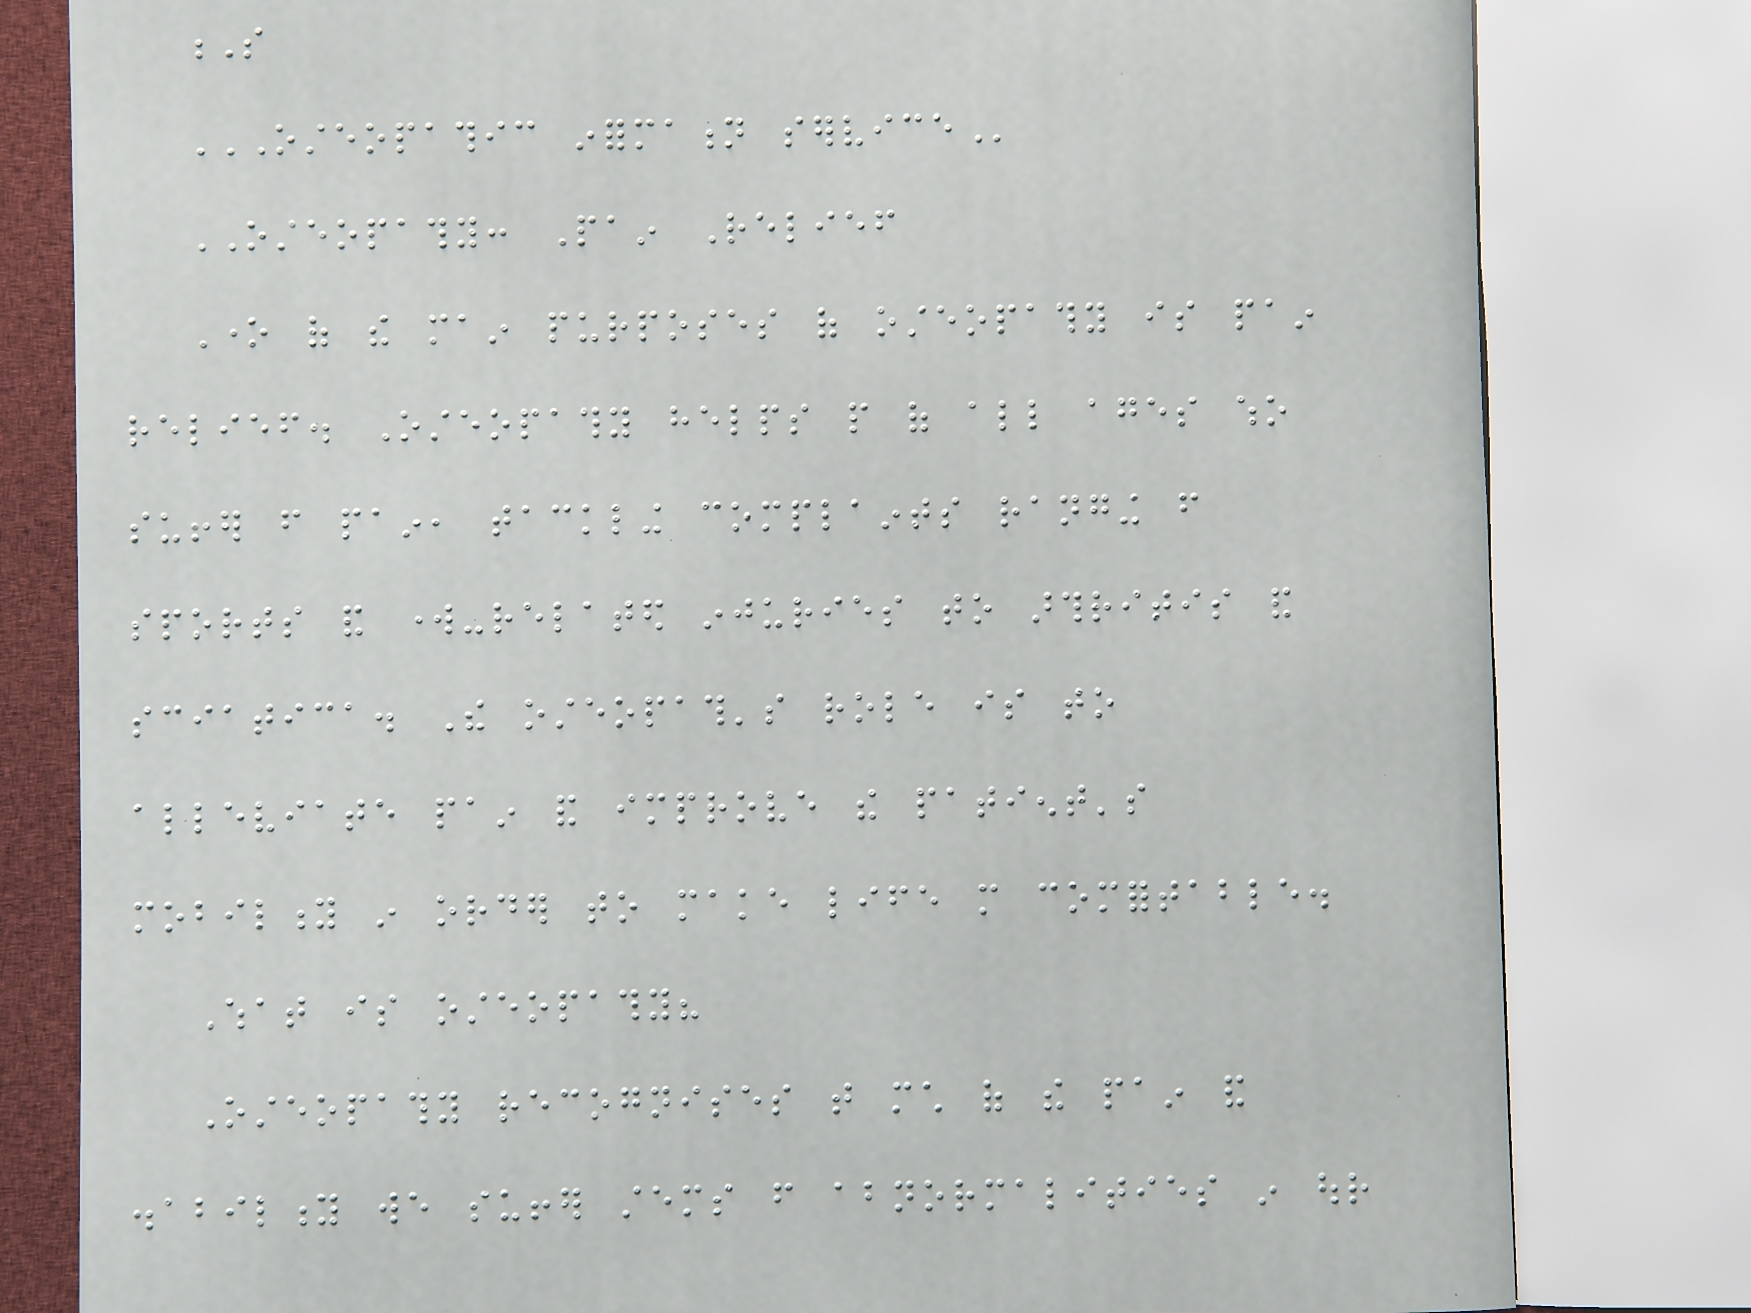S
OSTEOPATHIC INFORMATION SERVICE
OSTEOPATHY: Pain Relief
One of the main purposes of osteopathy is pain
relief. Osteopathy helps people of all ages who
suffer from pain, tackling complaints ranging from
sports and work-related injuries to arthritis and
sciatica. The osteopath's role is to
alleviate pain and improve the patient's
mobility in order to make life more comfortable.
What is osteopathy?
Osteopathy recognises that much of the pain and
disability we suffer stems from abnormalities in our
